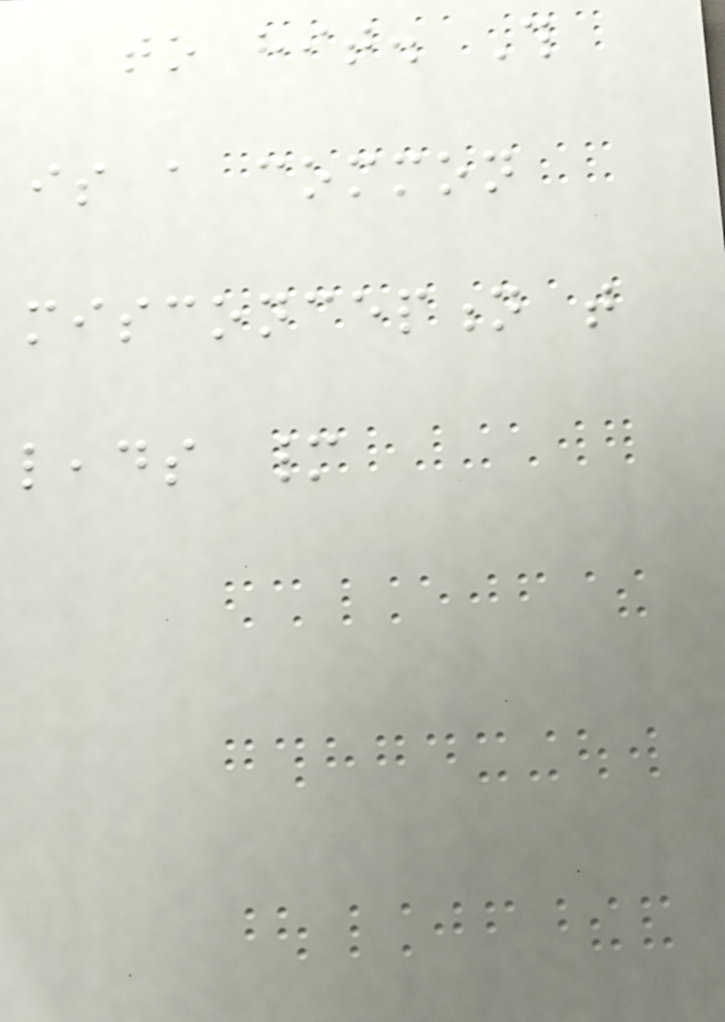to hit. This
is a common
misconception that
leads many
